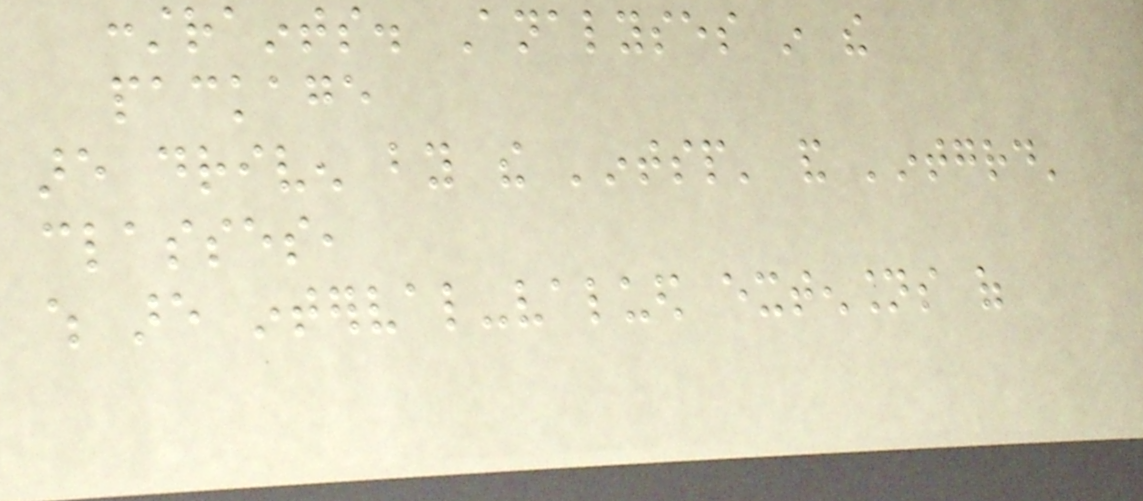constraints. Analyses in the
package
are driven by the 'intsp' and 'intgrd'
classes,
which are interval-valued extensions of
